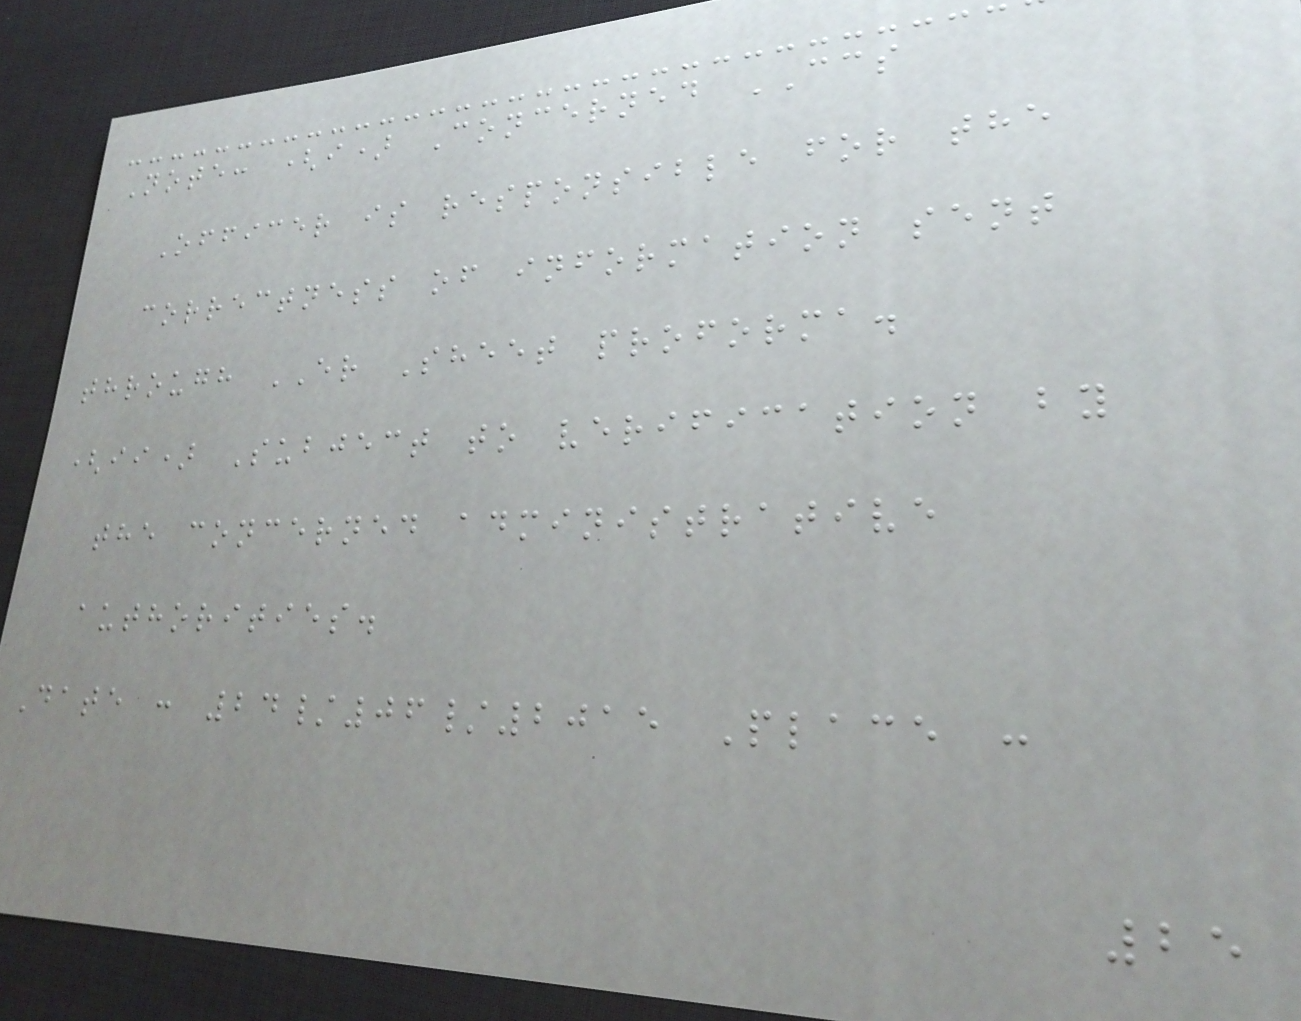Note: (i) Concerned CCS
Officer is responsible for the
correctness of information sent
through ER Sheet proforma.
(ii) Subject to verification by
the concerned administrative
authorities.
Date : 24/06/2015 Place :
25
